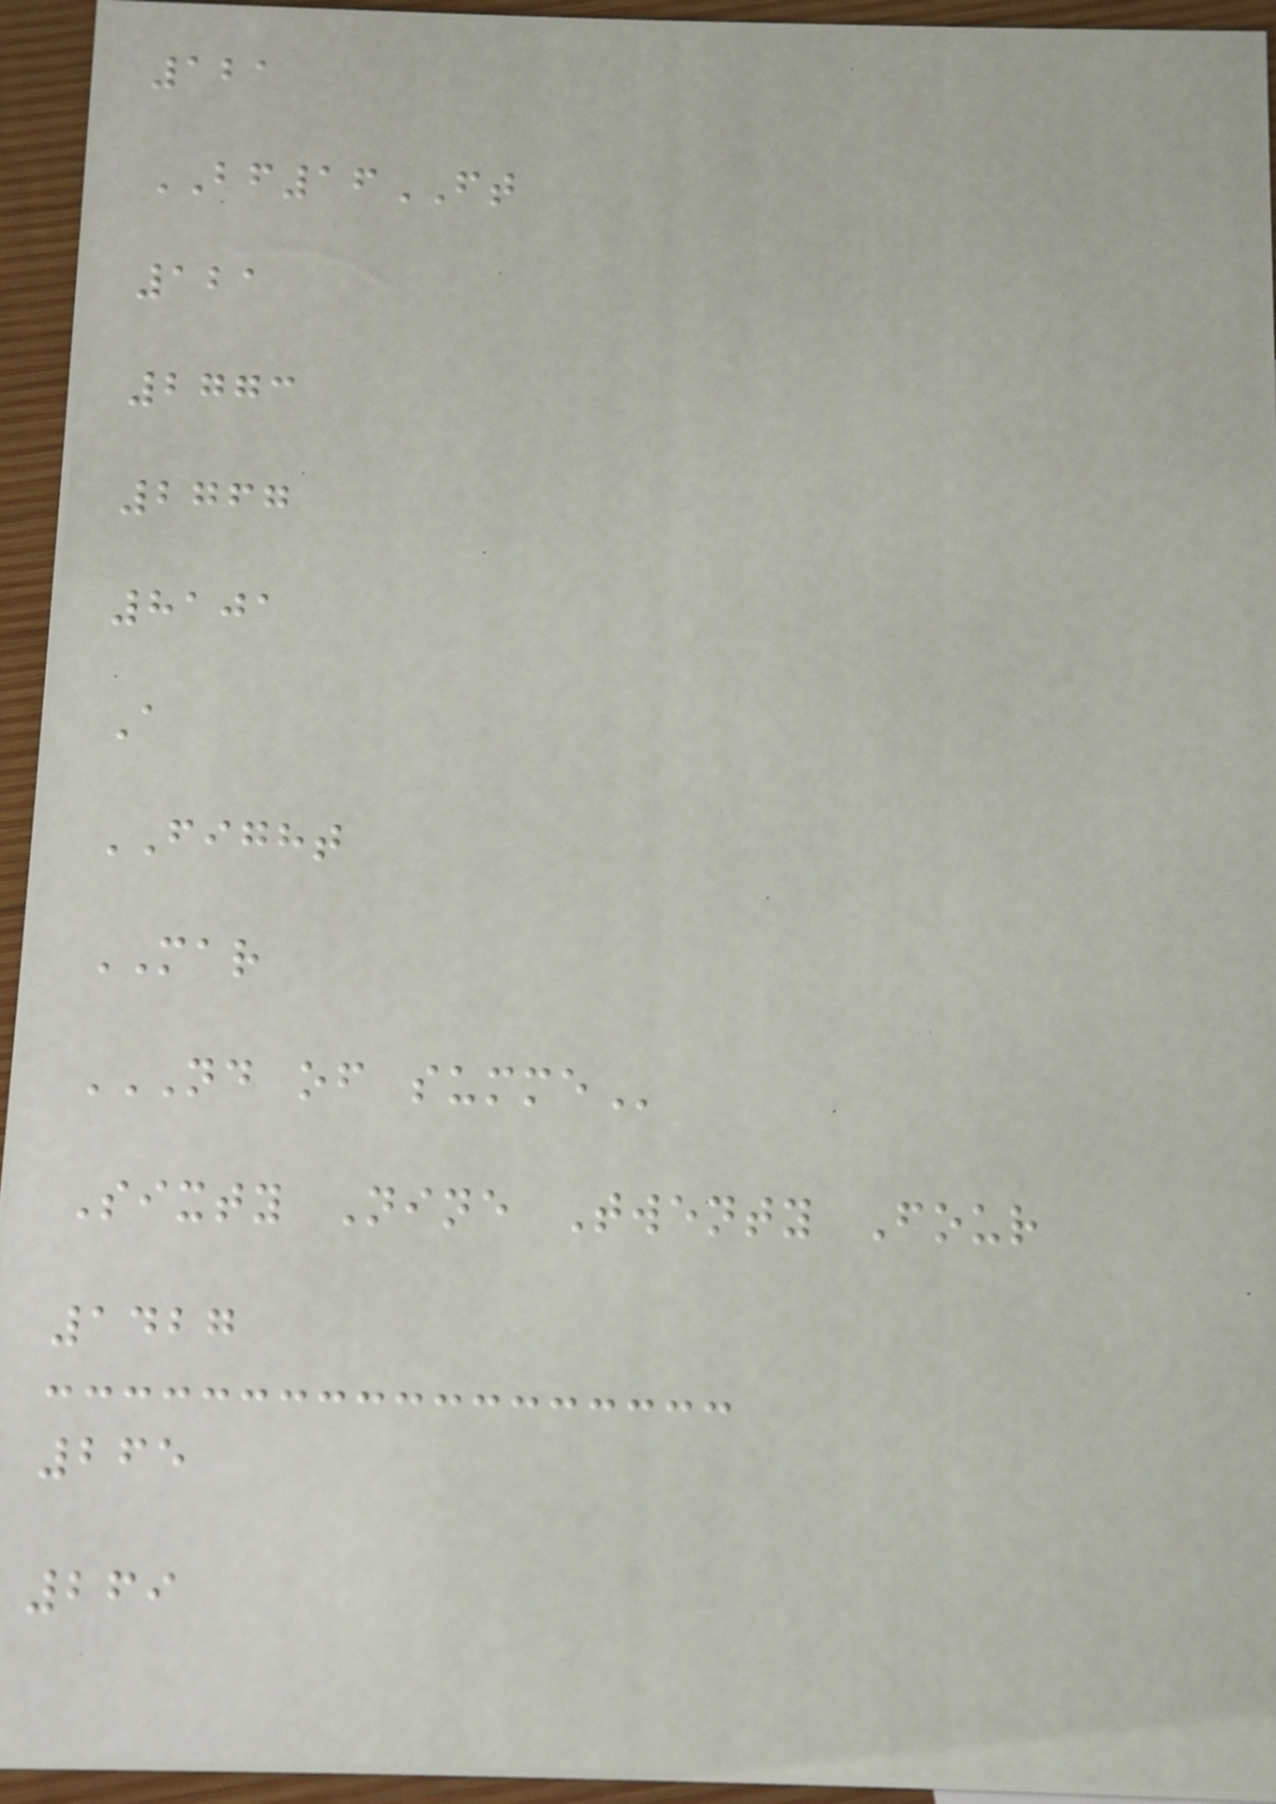121
BF16FT
121
2773
2767
8101
A
FIGHT
MAR
ND OF SUMME
Sixty Nine Twenty Four
1427
265
269
